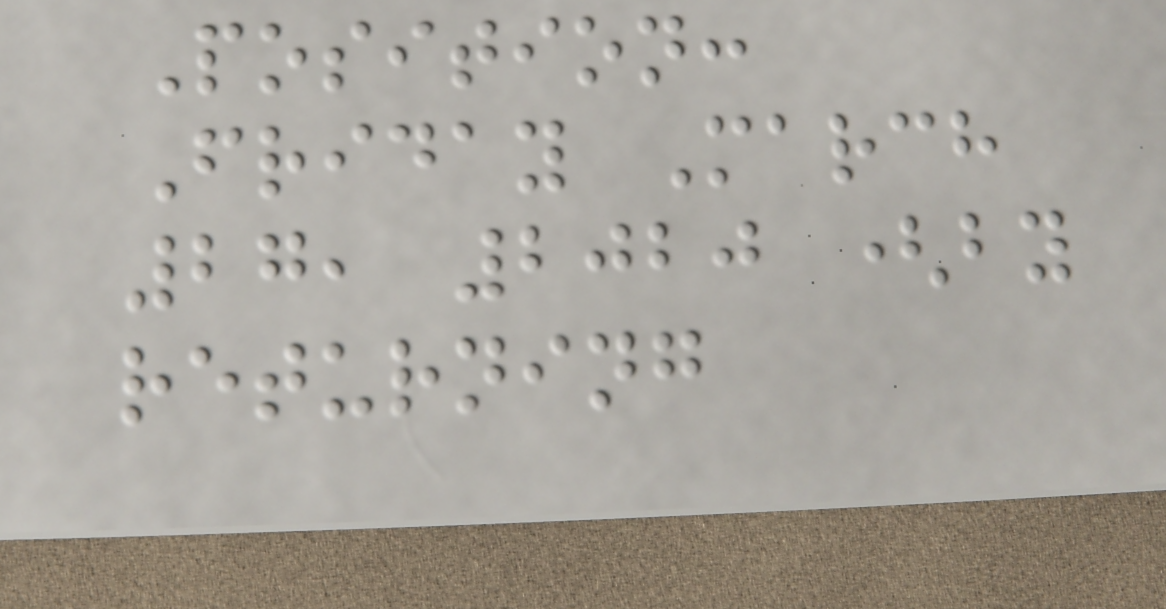Position:
Friday March
27, 2020 (by
returning
